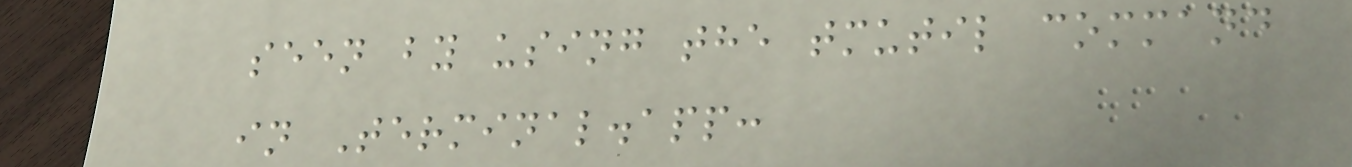seen by using the tmutil command
in Terminal.app:
